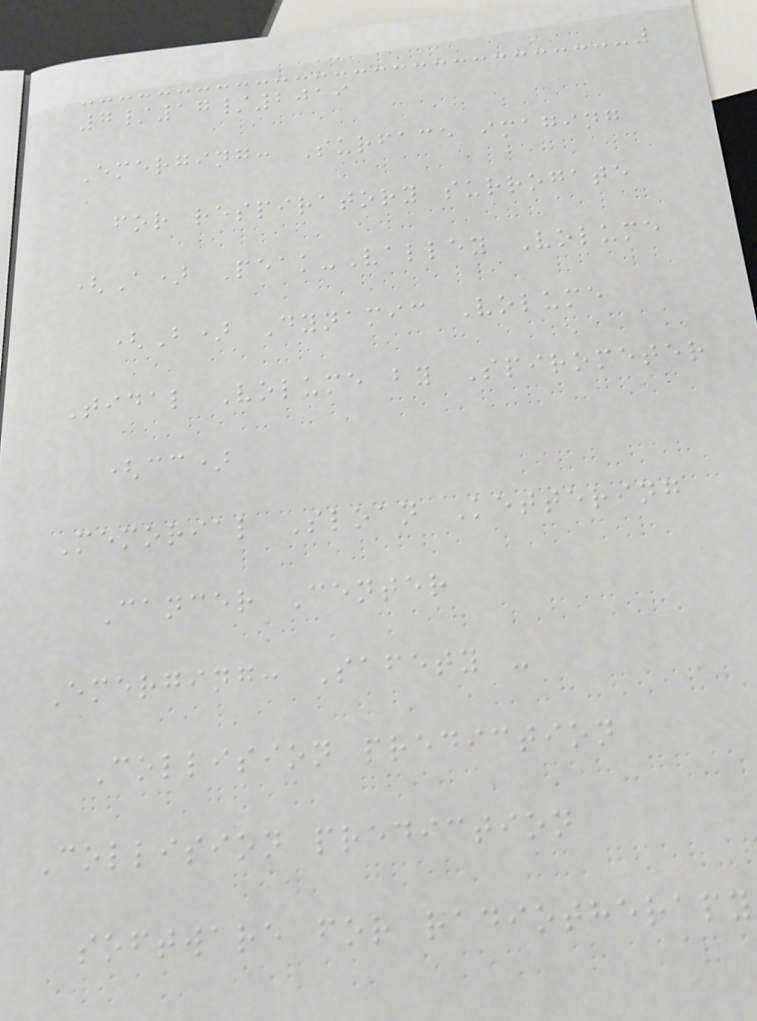7/17/2019
Emerging: Surface imaging
for respiratory surrogate
(A) Peak-Valley Volume
(B) Dynamic Volume
Tidal Volume by Spirometer
(cc)
Memorial Sloan Kettering
Cancer Center
Emerging: Safety -
Collision prediction
Collision prediction
software for radiotherapy
